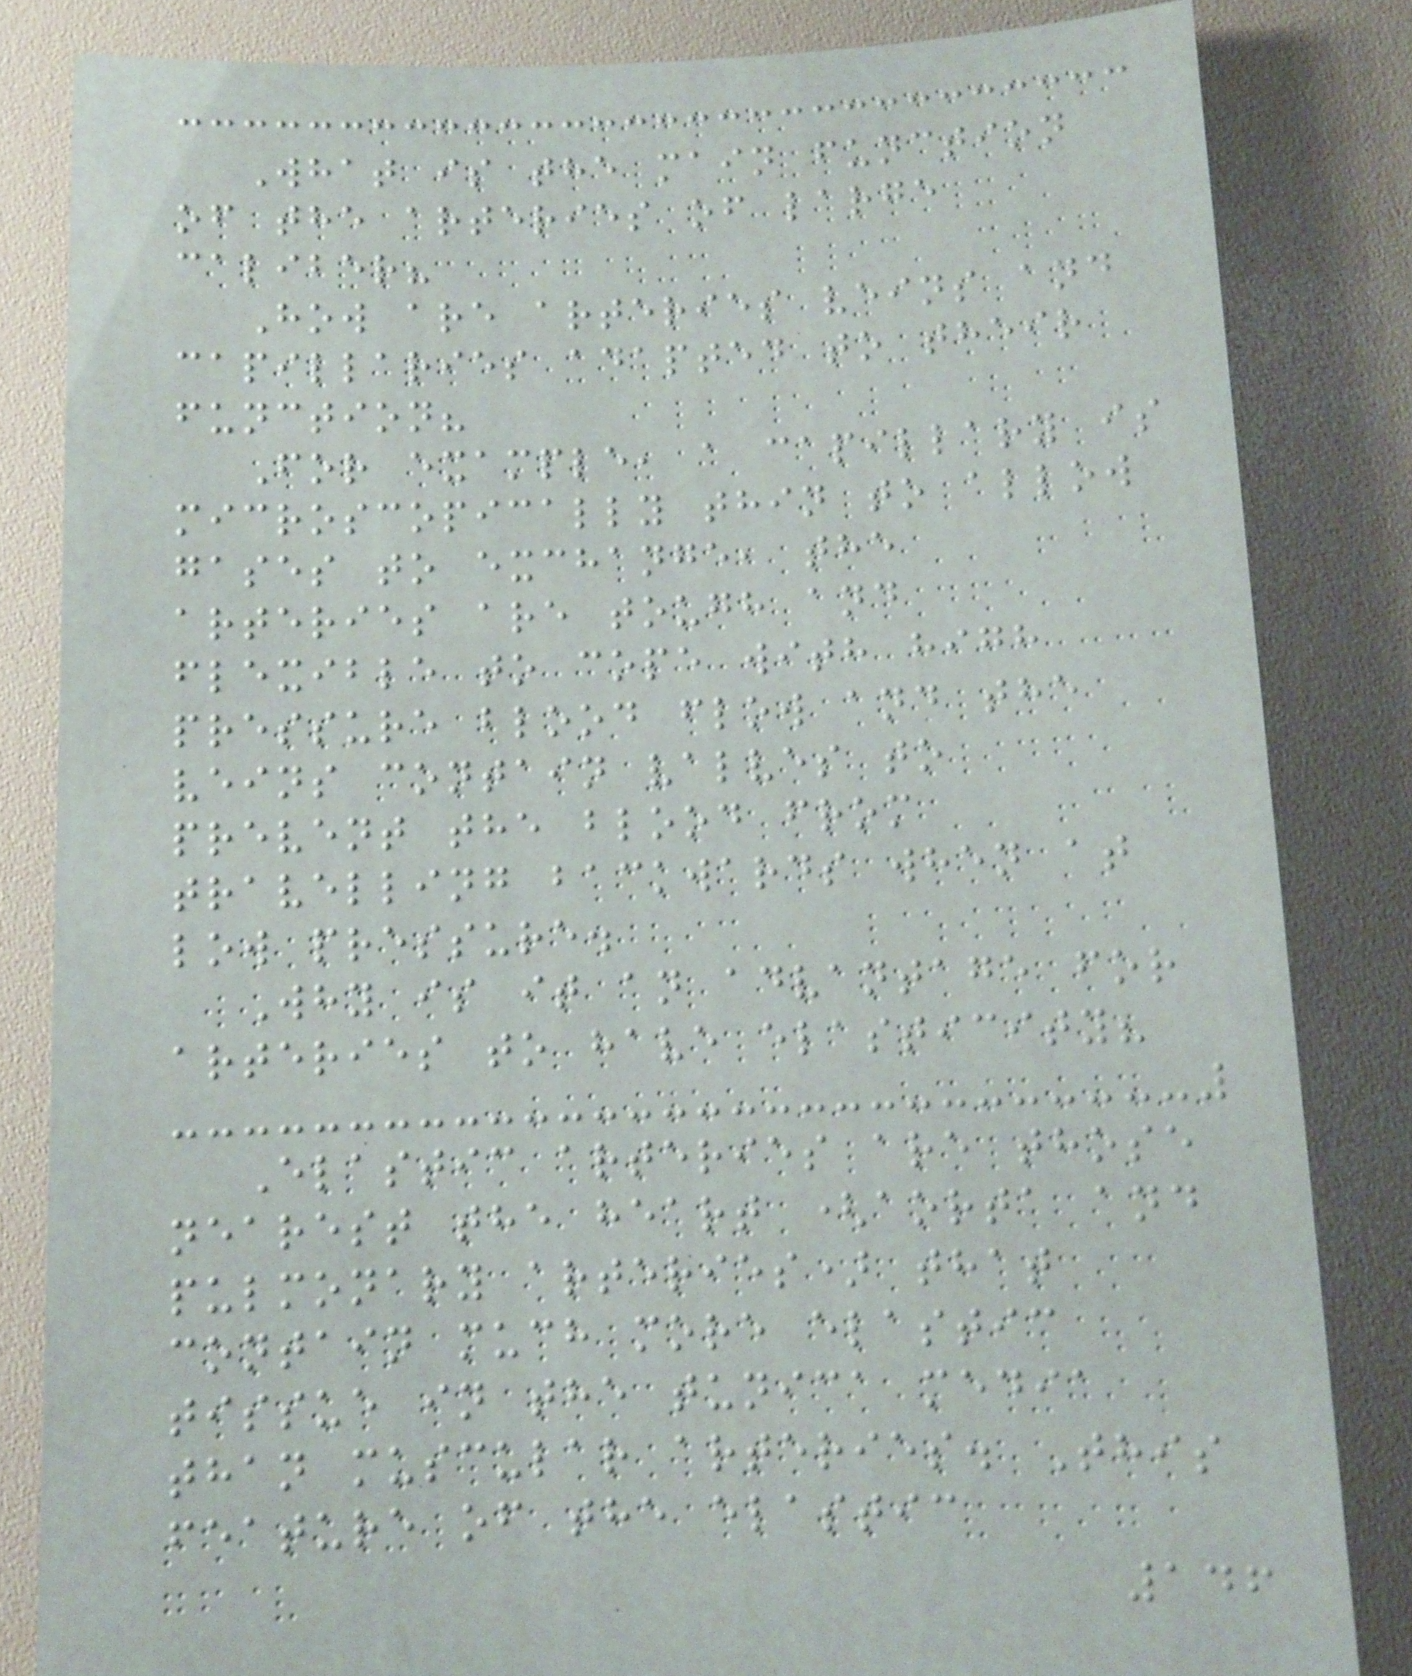What is the main function
of the arteries of large
caliber?
How are arteries veins and
capillaries adapted to their
function?
For example, a capillary is
microscopically thin to allow
gases to exchange, the
arteries are tough and
flexible to cope with high
pressure blood flow and the
veins contain valves to
prevent the blood from
travelling backwards when at
low pressure.
Why is it an advantage for
arteries to have elasticity?
Elastic arteries are those
nearest the heart (aorta and
pulmonary arteries) that
contain much more elastic
tissue in the tunica media
than muscular arteries. This
feature of the elastic
146
